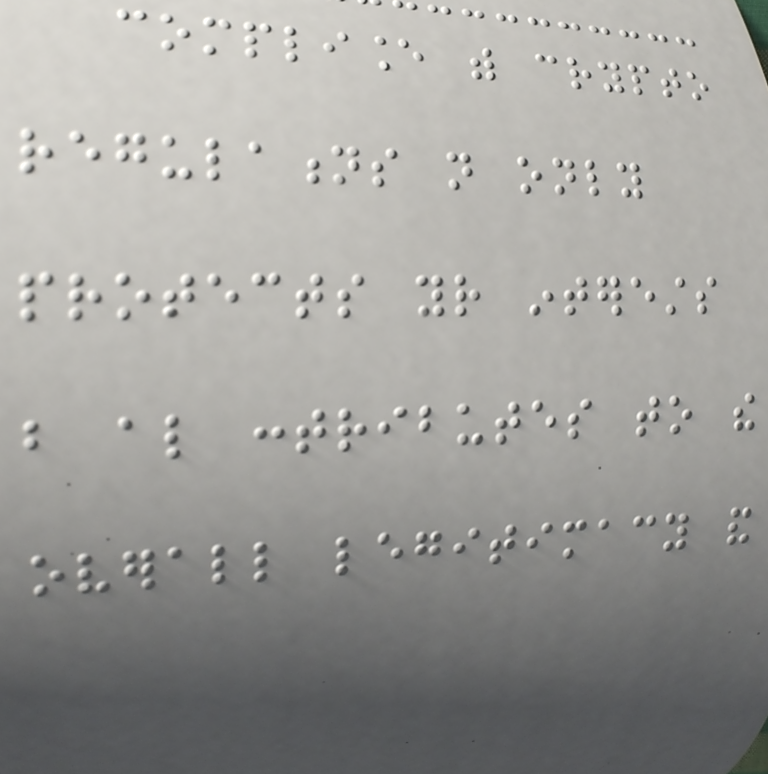compliance with crypto
regulations not only
protects your interests
but also contributes to the
overall legitimacy and
